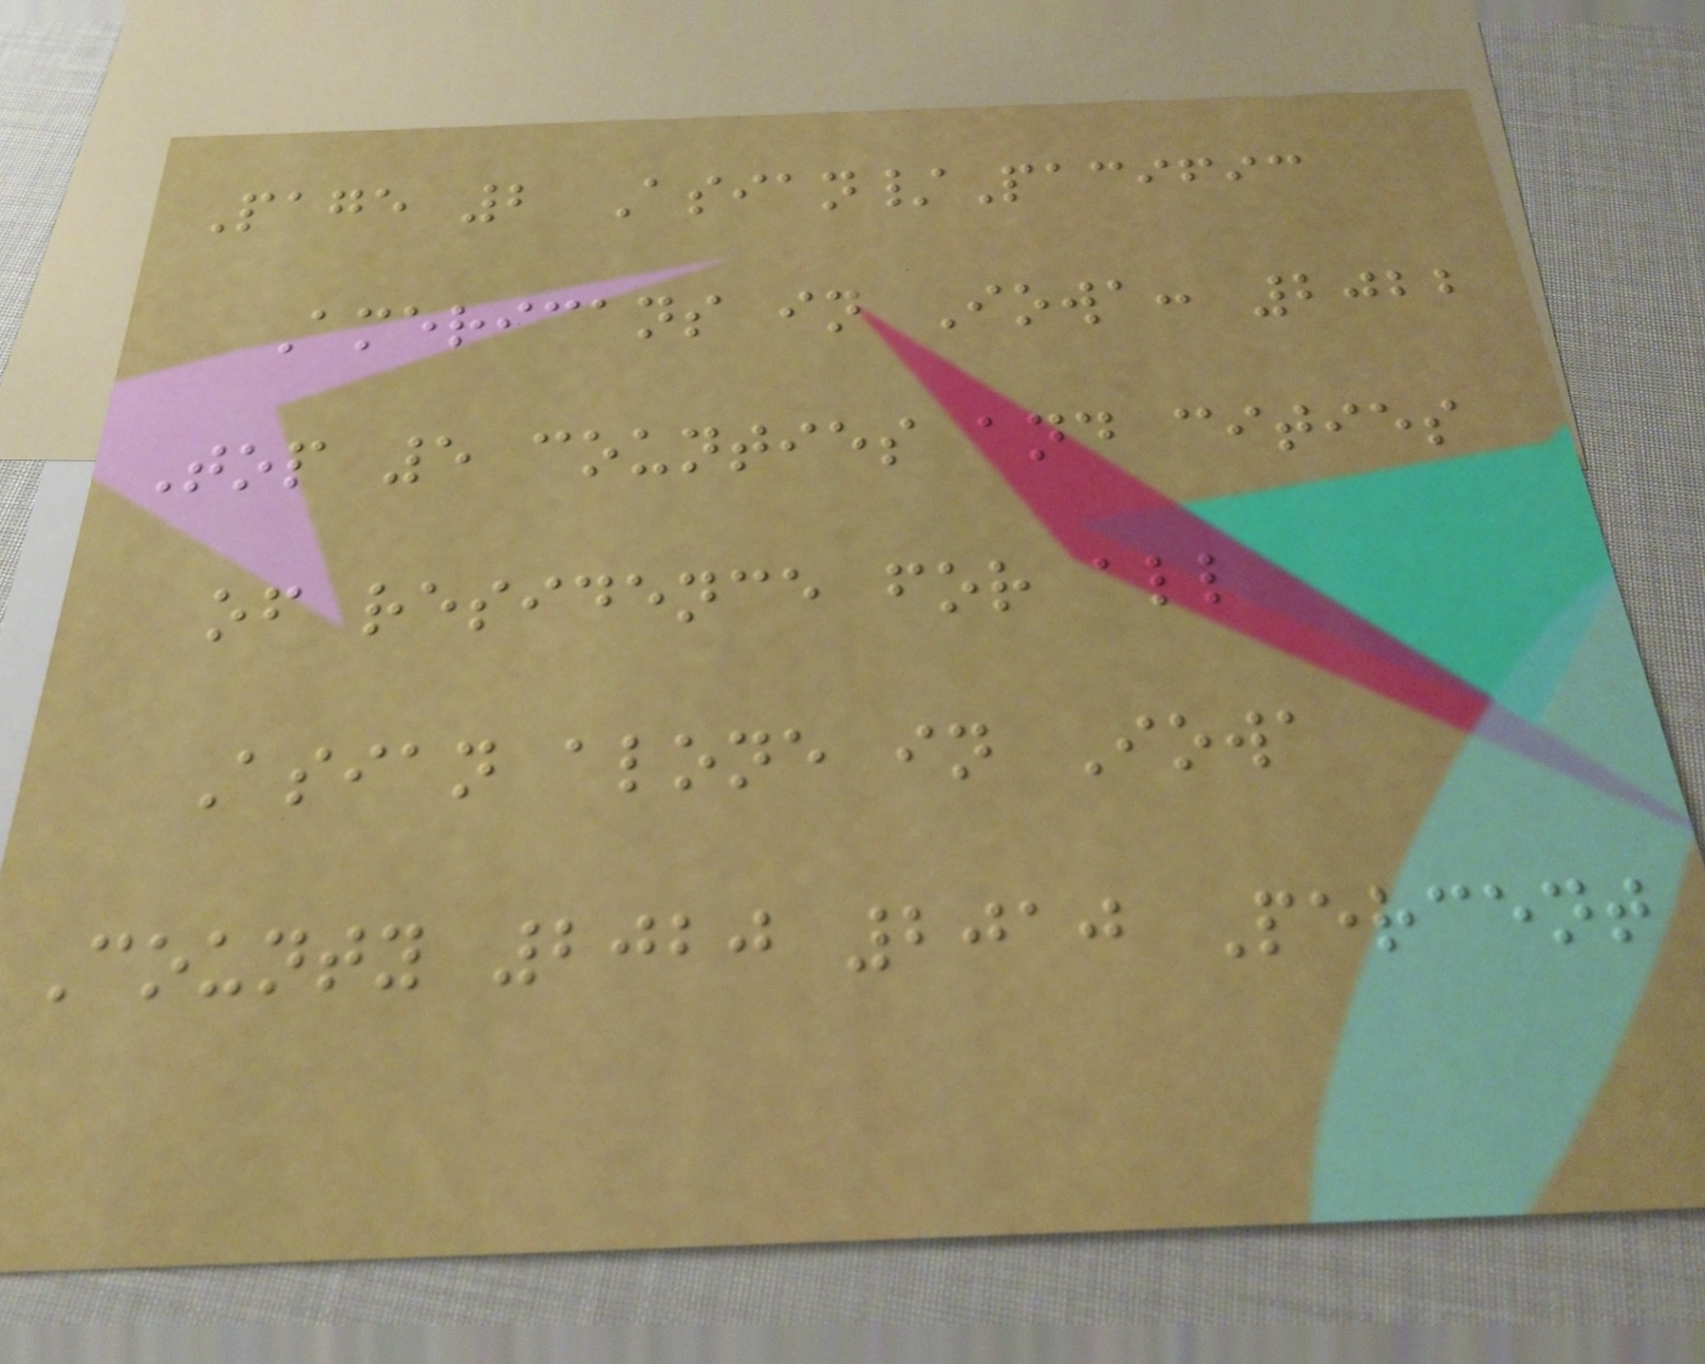Page 2 Asian/Pacific
Americans in Iowa: 2022
Top 5 counties and cities
of residence for all
Asian alone in Iowa
County 2020 2010 Percent
